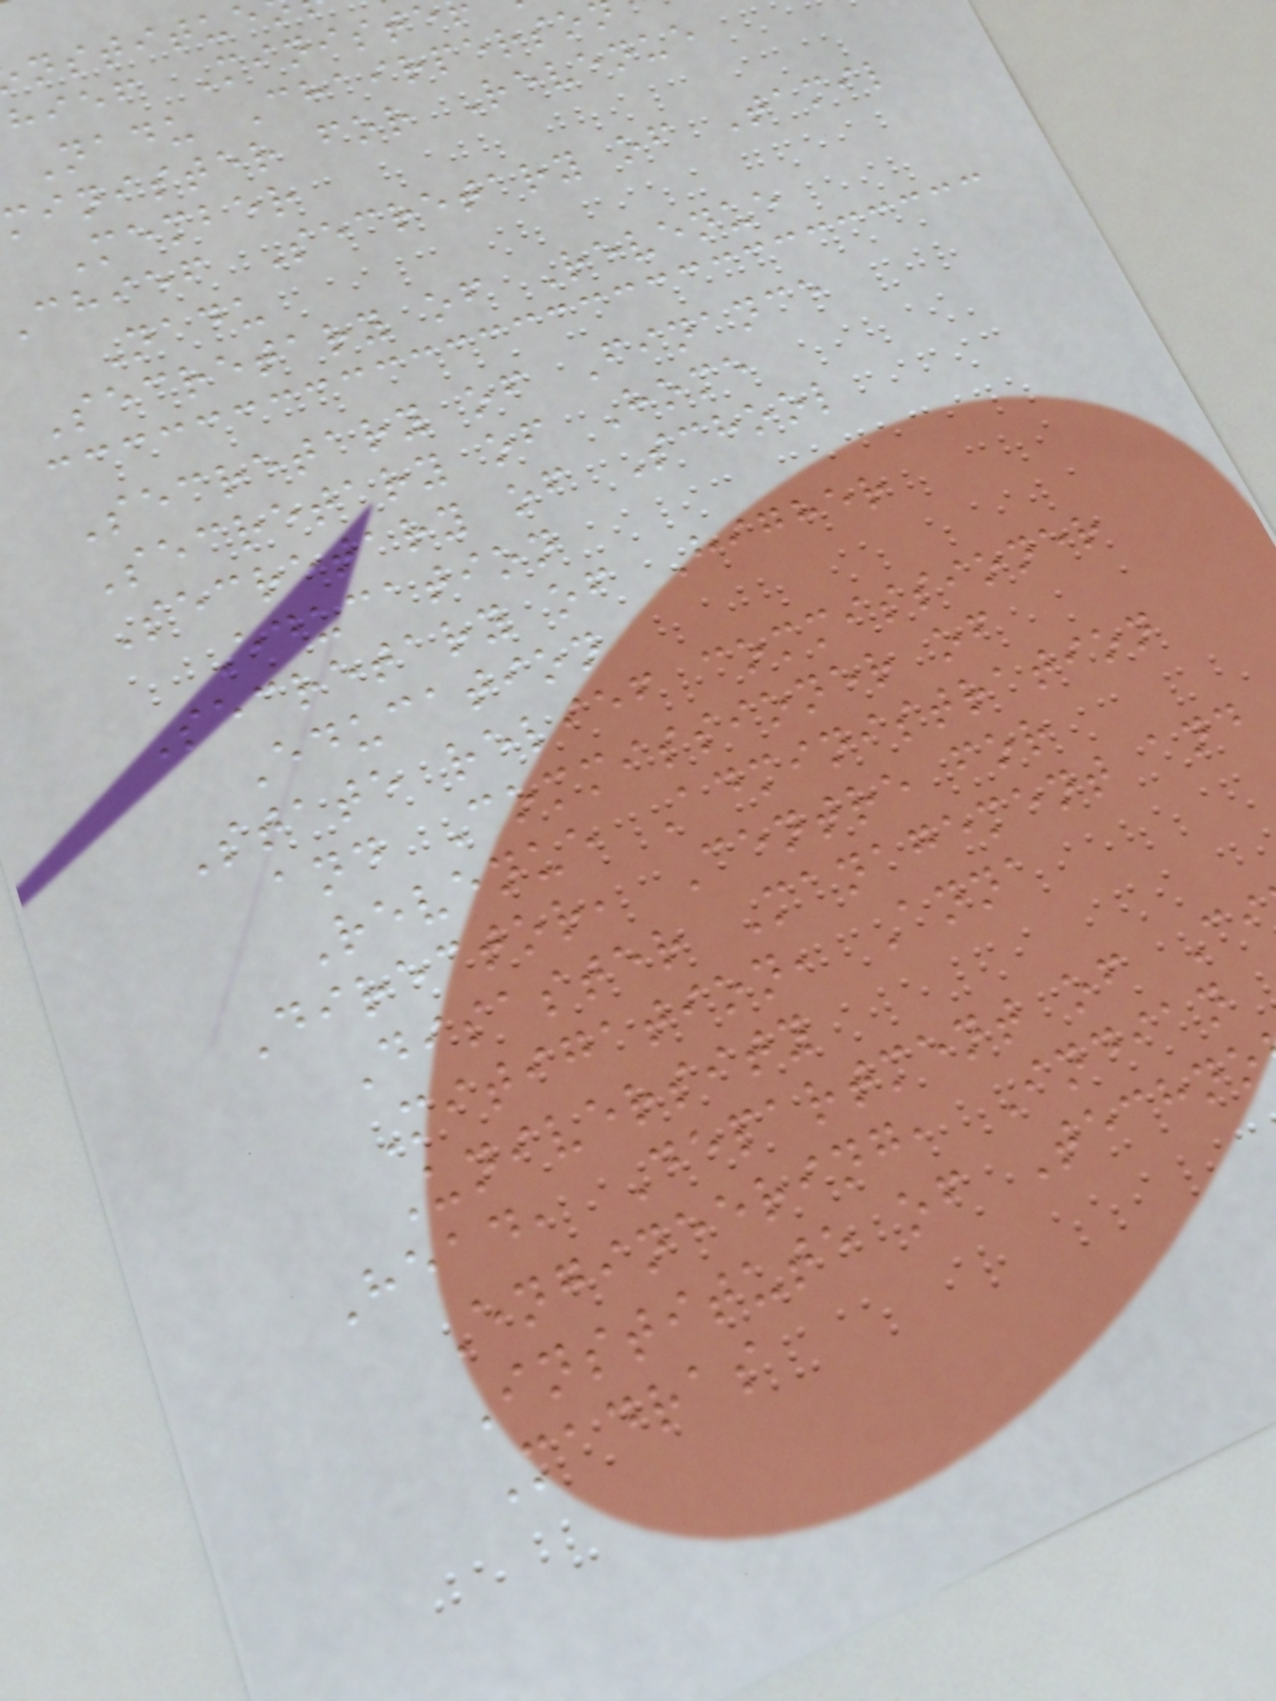hief Ministe
Nadu Chairperso
minister for Revenue
Member
chief Secretary of Tamil
Nadu
Secretary of Revenue
Secretary of Finance
Secretary of Home
Secretary of School
Education
Secretary of Higher
Education
State relief commissioner
and Commissioner of
Revenue Administration
Director, Centre for
Disaster Management and
Mitigation, Anna
University
Head, Department of Ci
Engineering, Indian
Institute of Techno
Madras
